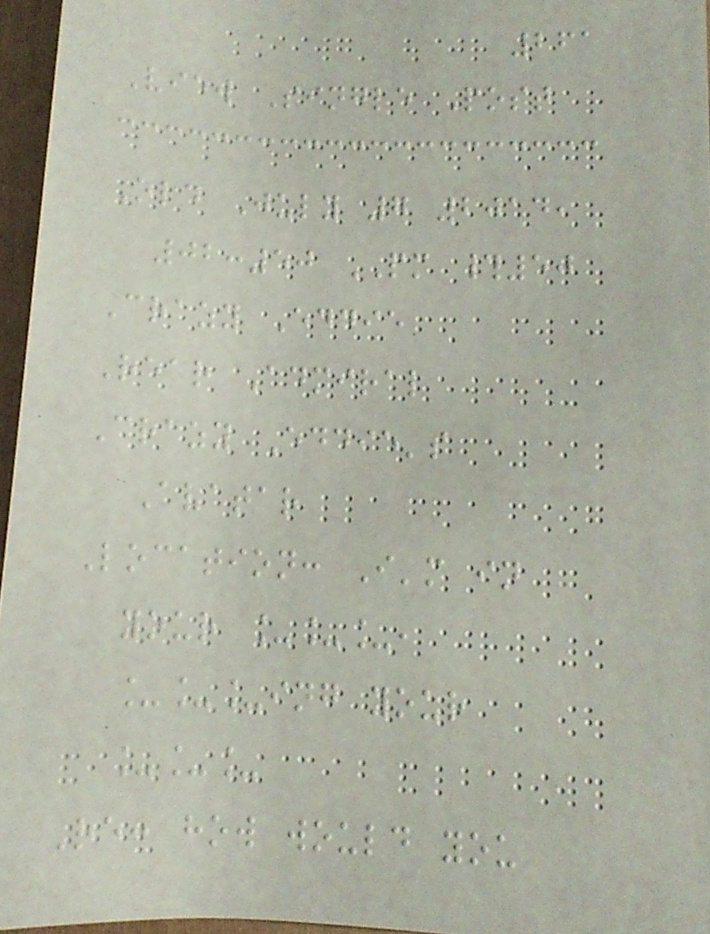261
View Single Post
Old July 7 2014,
02:50 PM #50
Crazy Eddie
Rear Admiral
Crazy Eddie's
Avatar
Location: I'm in
your ___,
___ing your
___
Re: how would you
